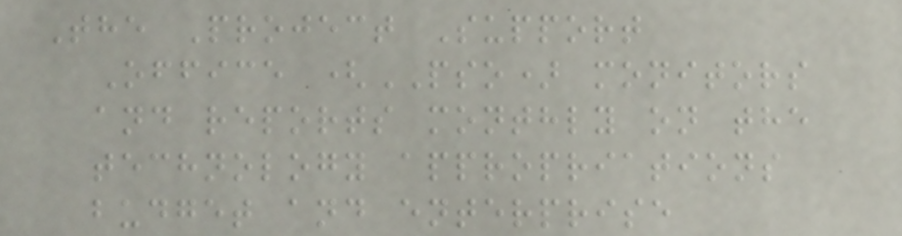The Project Support
Office (PSO) monitors
and reports monthly on the
technology appropriations
budget and enterprise
